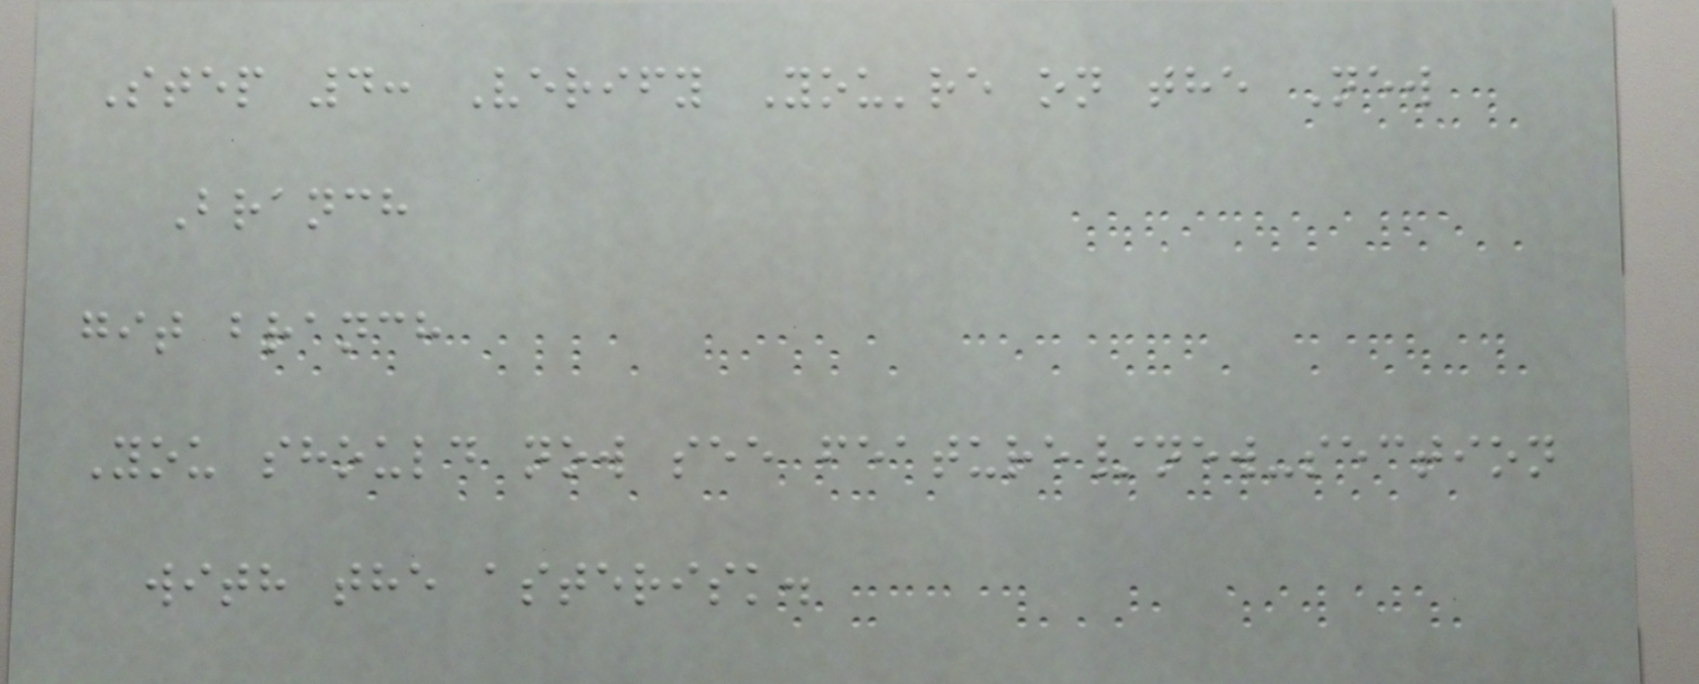Step 4: Verify You're on the New
Branch
git branch
You should now see feature/new-section
with the asterisk.
